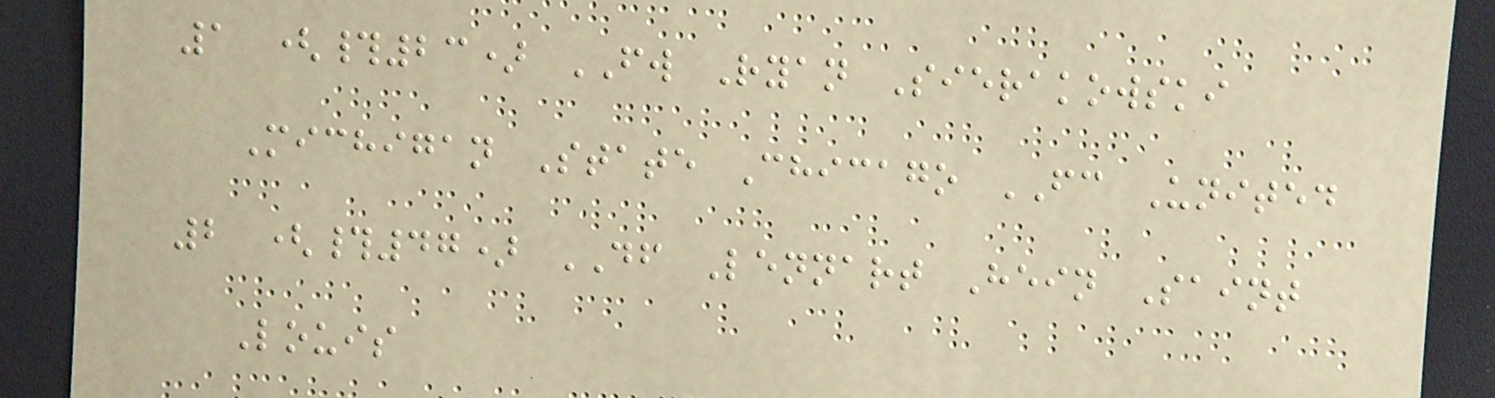1 (#23) FW Ryan Sierakowski
Michigan State Chicago FC United
2 (#47) DF Lennart Hein Saint
Louis
